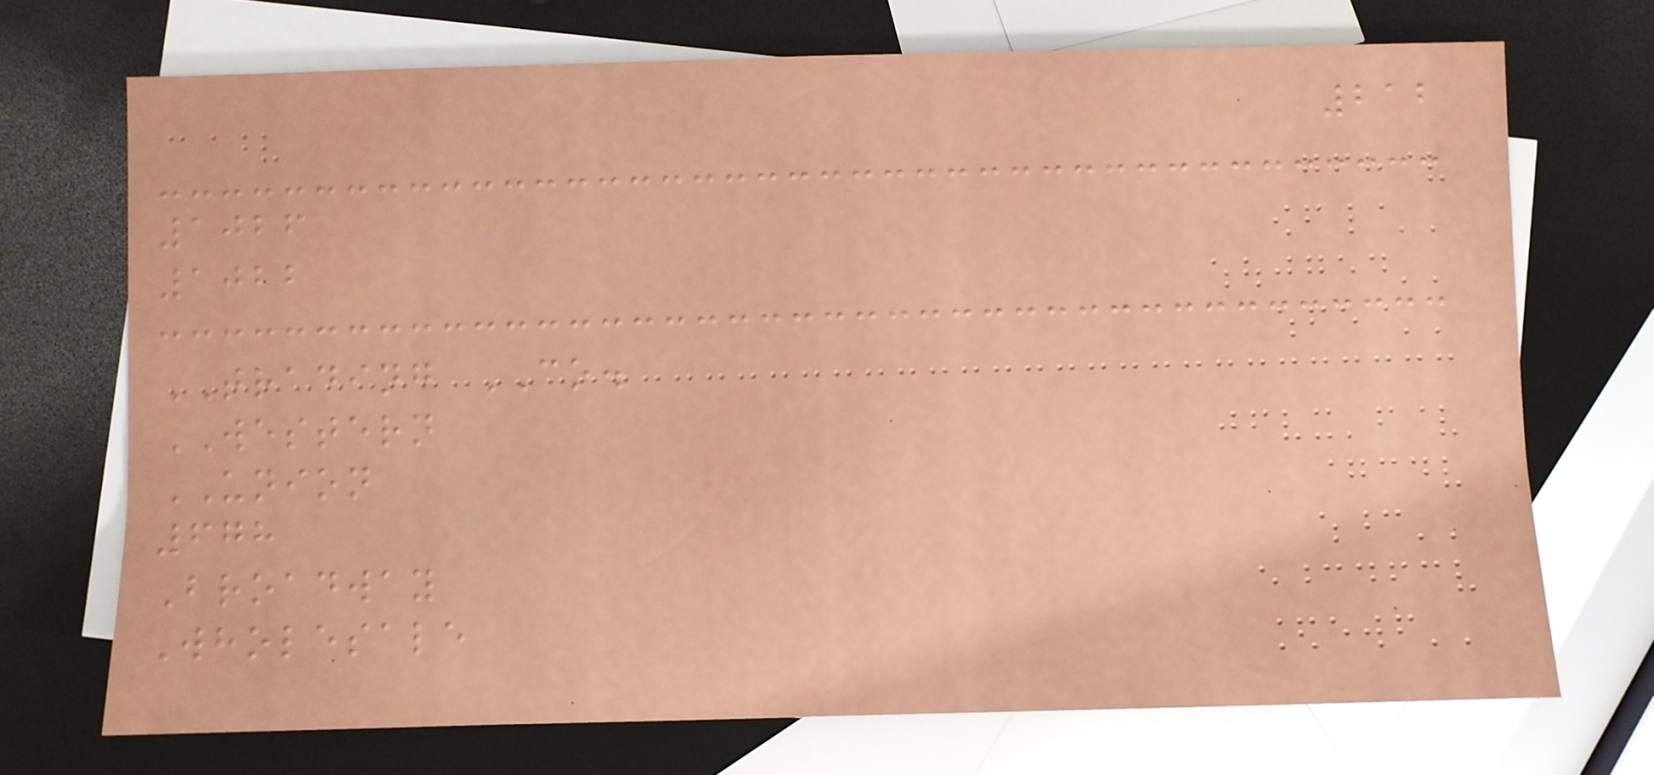212
1026
1022
TRADING CO.
WESTERN
UNION
678
Broadway
Wholesale
